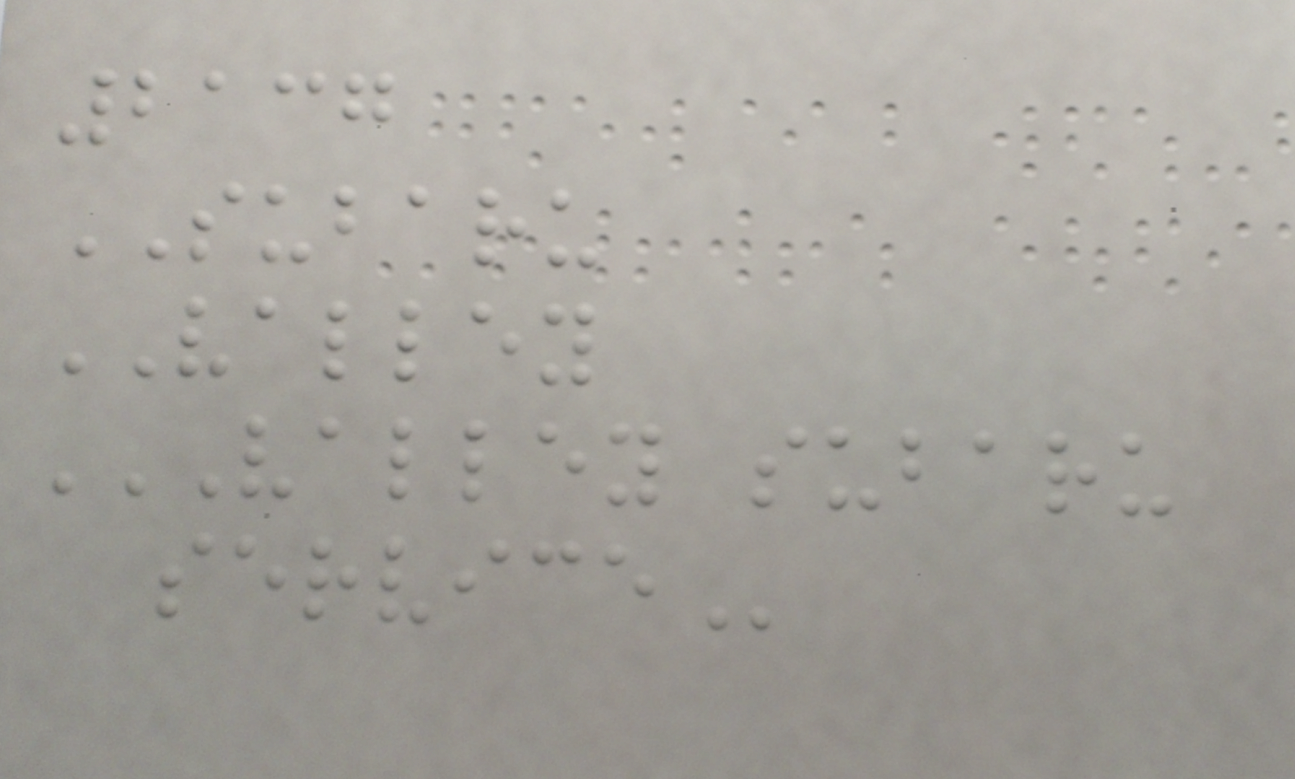2137
SUBARU
VALLEY
VALLEY SUBARU
SERVICE
